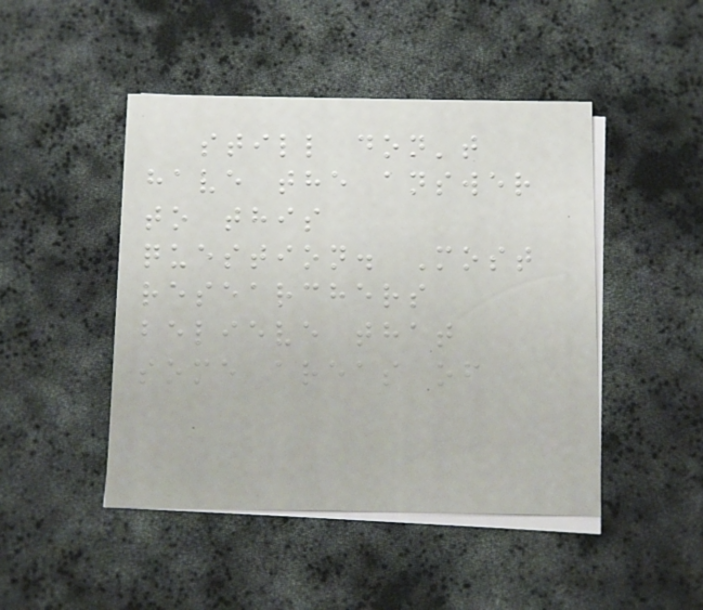still don't
have the answer
to this
question. Most
researchers
believe that
some areas of
